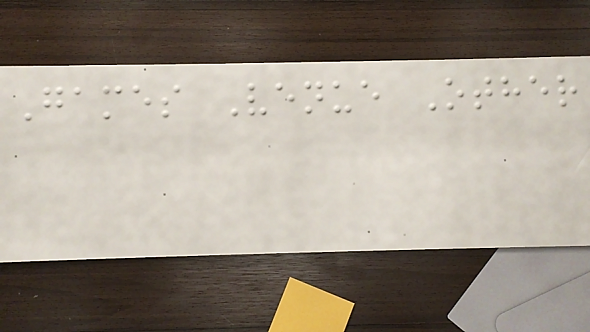Games Venue Other
